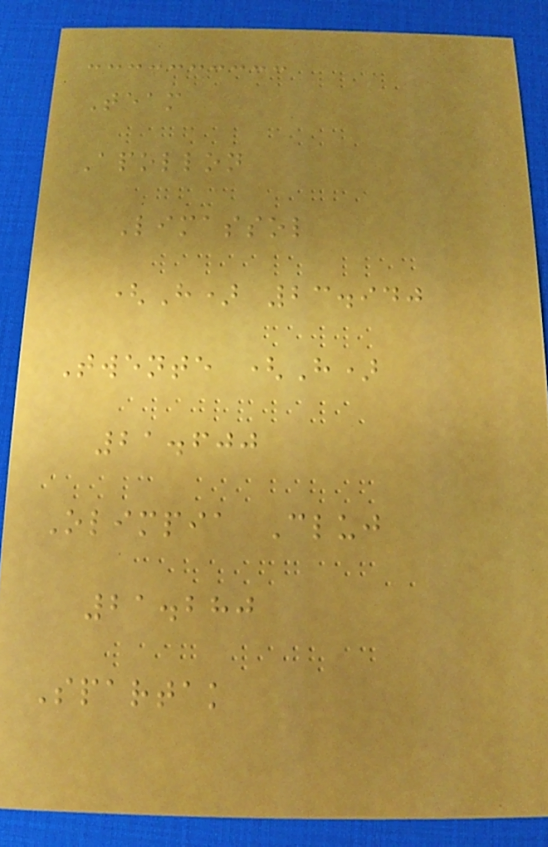Team
Apollon
Limassol
(H) 23.940
Twente (H)
21.600
Olimpia Cluj
21.280
Spartak
